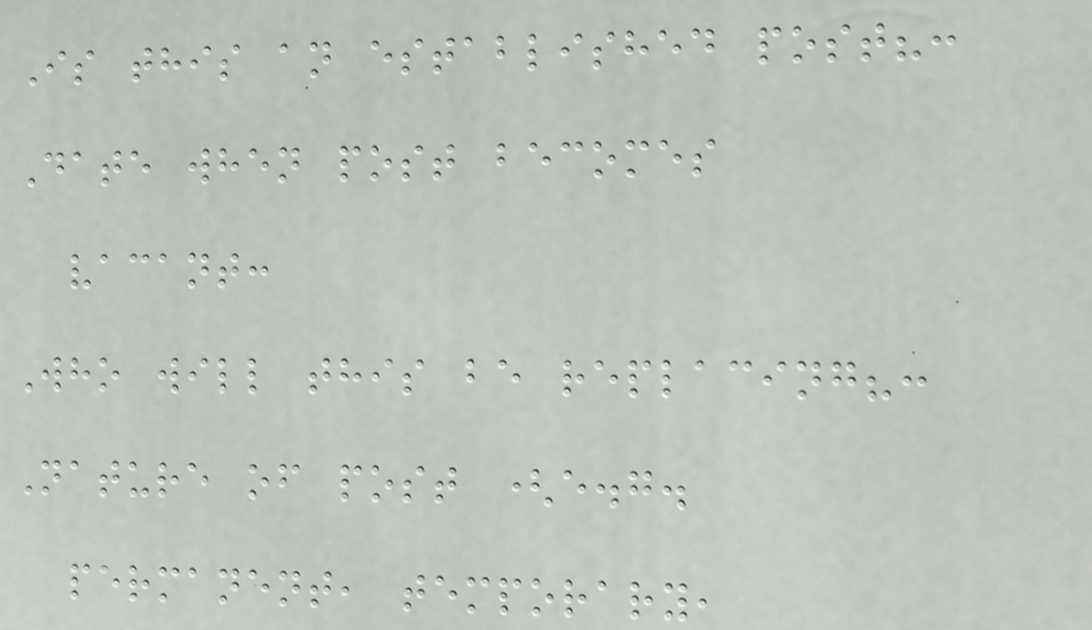Is this an established post?:
Date when post becomes
vacant:
Who will this be replacing?:
Nature of post (e.g.
permanent, temporary,
